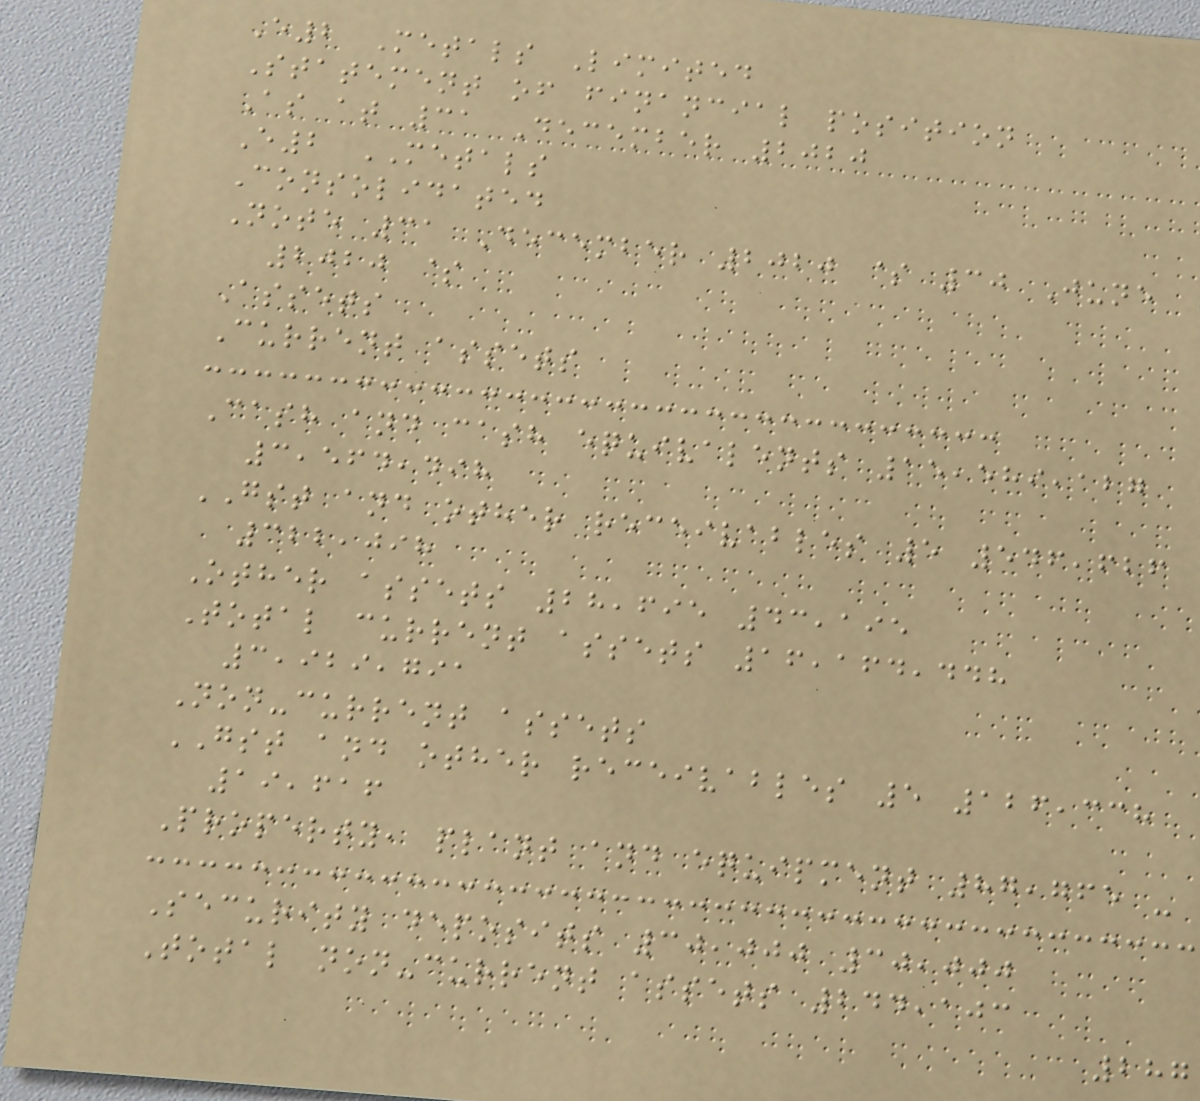E2 Metals Limited
Statement of financial position
As at 31 December 2020
E2 METALS
Consolidated
Note 31 December 2020 $ 30 June
2020 $
Assets
Current assets
Cash and cash equivalents 15,589,127
3,564,498
GST and other receivables 5 546,626
322,098
Other assets 28,695 43,195
Total current assets 16,164,448
3,929,791
Non-current assets
GST and other receivables 5 126,338
19,616
Property, plant and equipment 87,765 -
Security deposits 30,000 30,000
Total non-current assets 244,103
287
